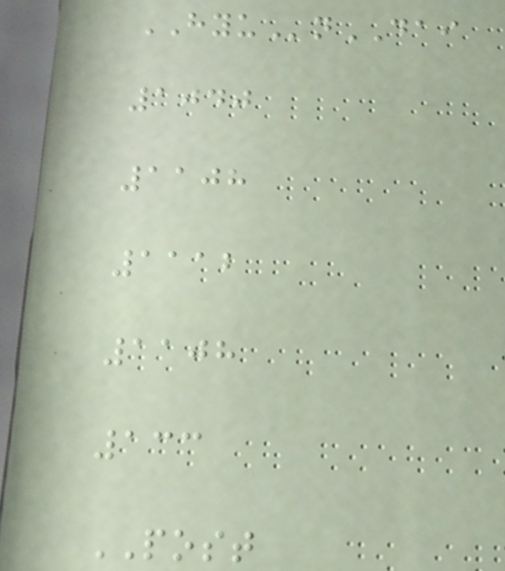HYUnDAI
1040
1108
1112
1108
133
POST
